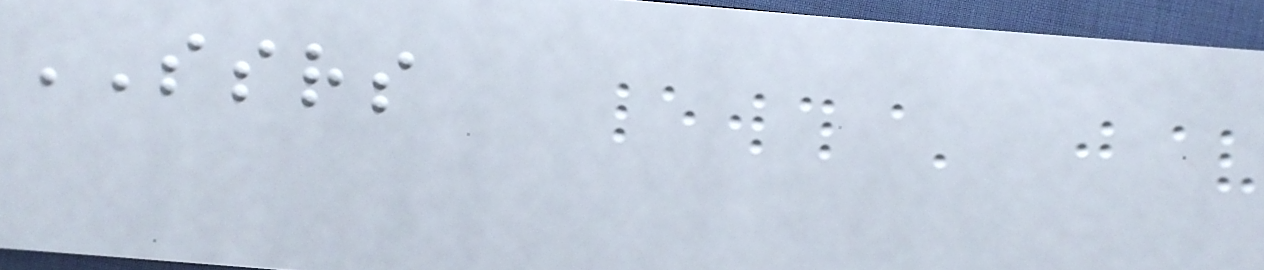SSRS
